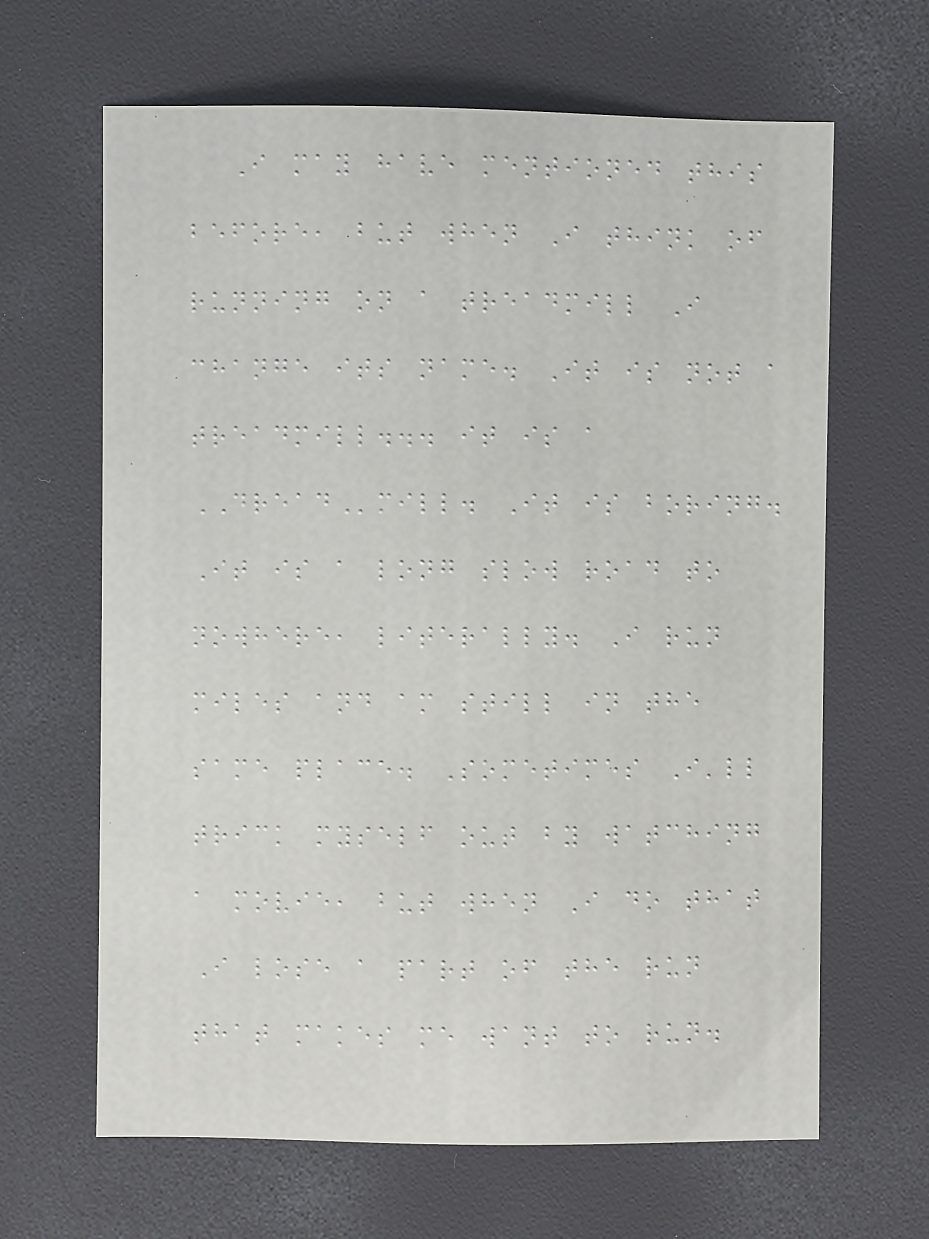I may have mentioned this
before, but when I think of
running on a treadmill I
change its name. It is not a
treadmill... it is a
DREADmill. It is boring.
It is a long slow road to
nowhere, literally. I run
miles and am still in the
same place. Sometimes I'll
trick myself out by watching
a movie, but when I do that
I lose a part of the run
that makes me want to run.
